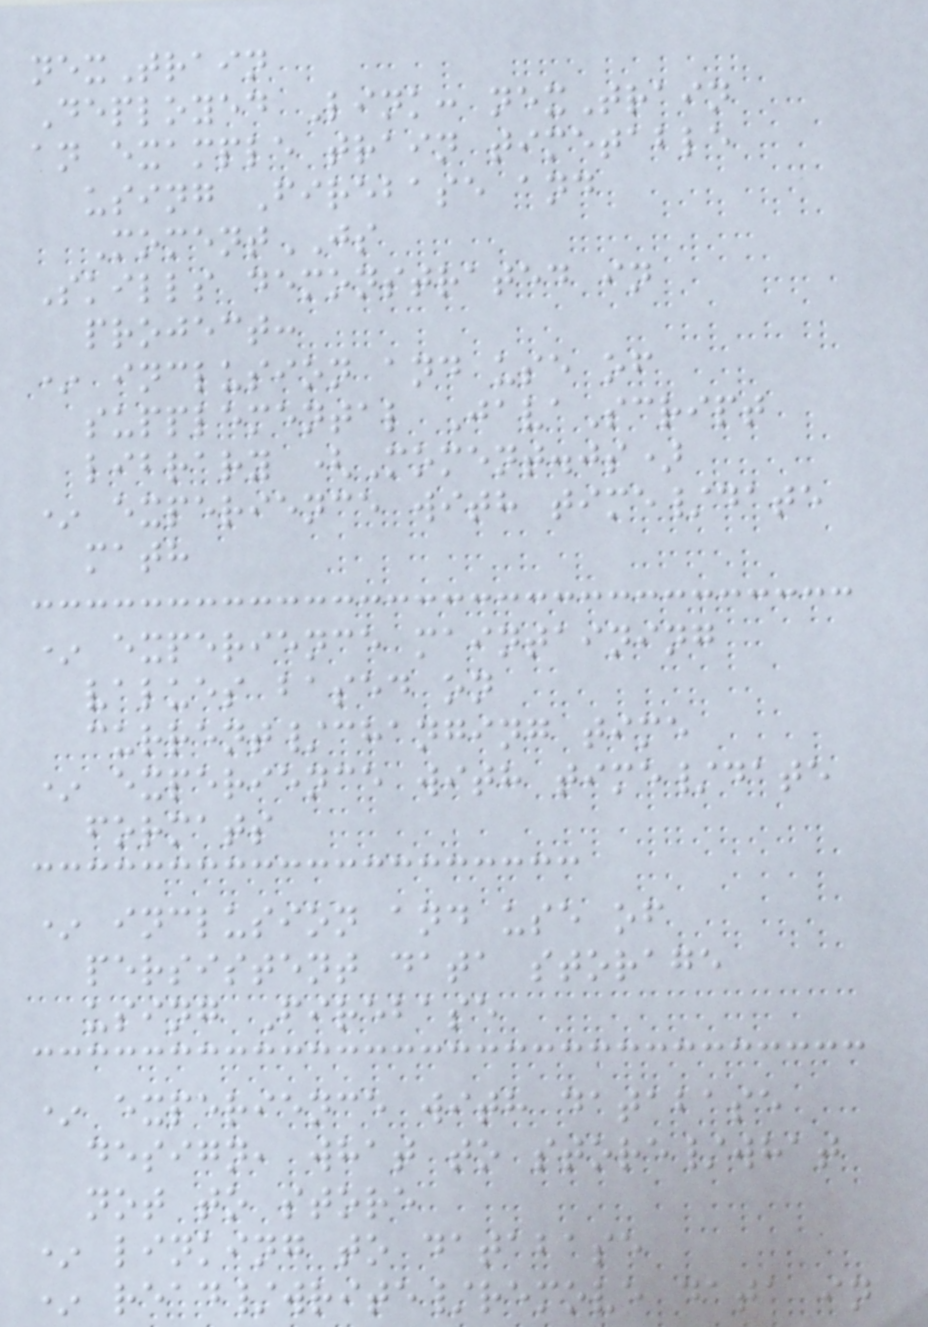nexTrain
Deployed Link: nexTrain
an example train timetable
using Firebase and
MomentJS
Skills demonstrated in
project:
* inclusion and use of
supplemental JavaScript
library (Moment.js)
* experience with time/date
math
* experience maintaining
values based on
current/changing time
* experience with time/date
formats
* inclusion and use of
persistent data storage
using Firebase
* experience with database
design, what to store/what
not to store
* linking to database
* read/write/remove data in
